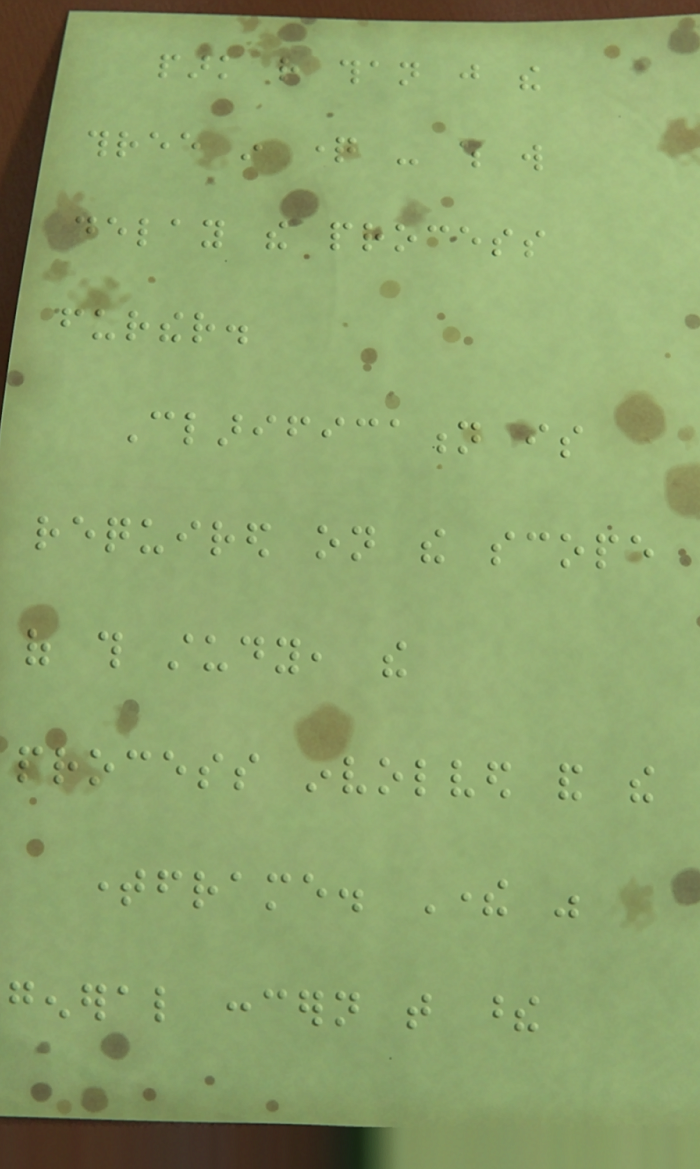park rather than just the
three in question - which will
delay the process
further.
Clarification is
required on the scope
of this study, the
process involved and the
timeframe. There was
general concern that these
